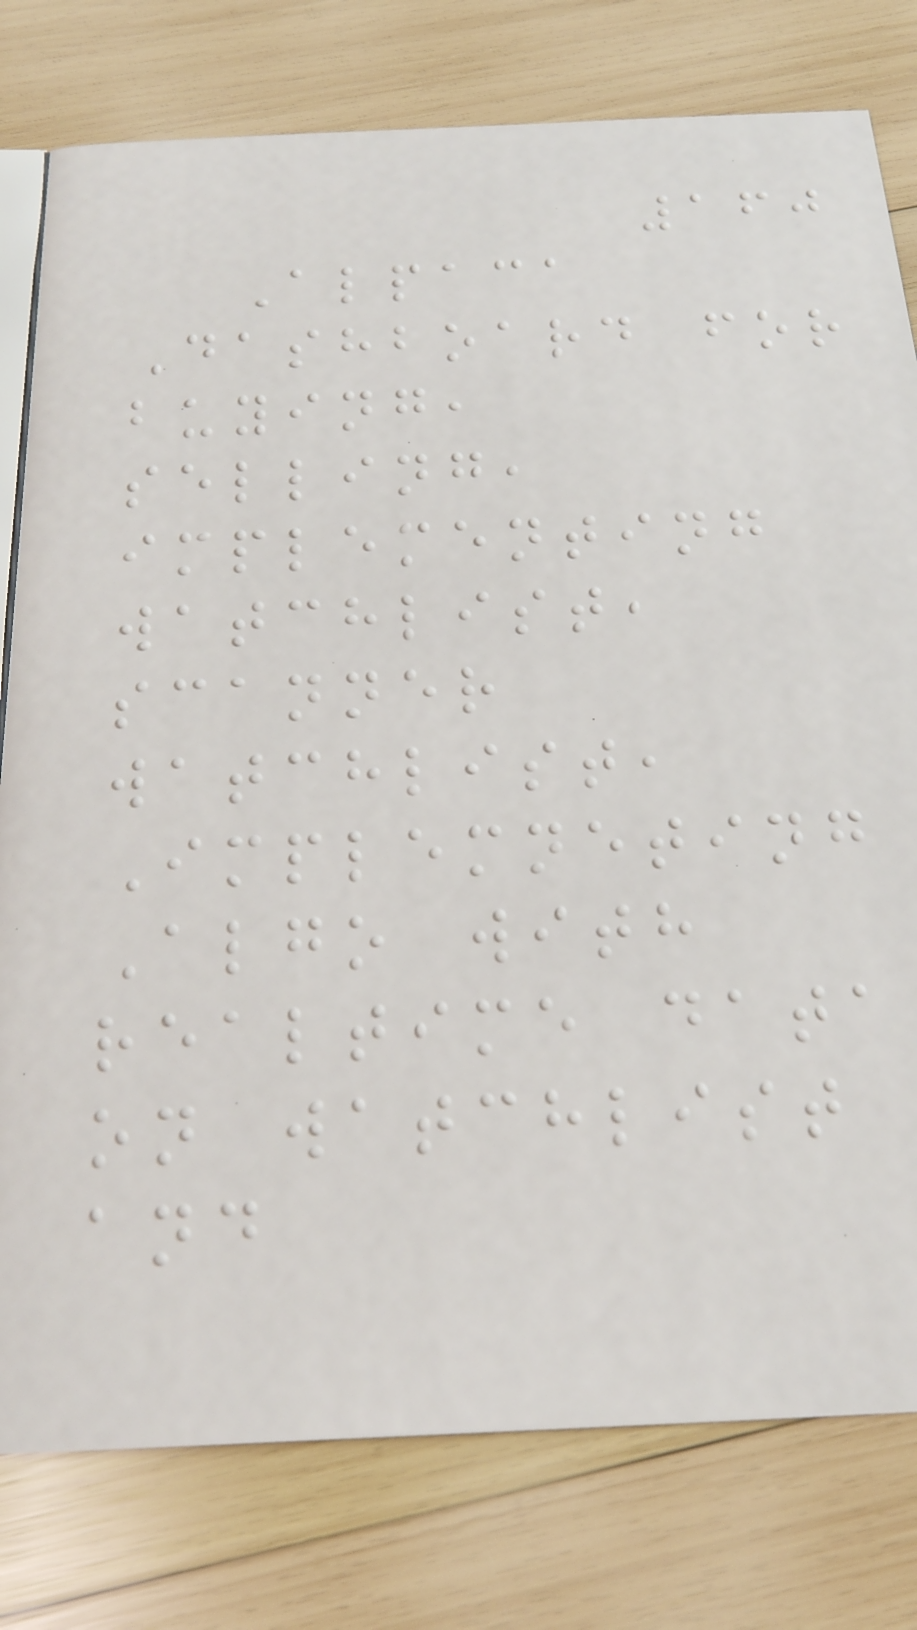160
Alpaca
Dashboard for
buying,
selling,
implementing
watchlist,
scanner
watchlist,
Implemneting
Algo with
realtime data
on watchlist
and
